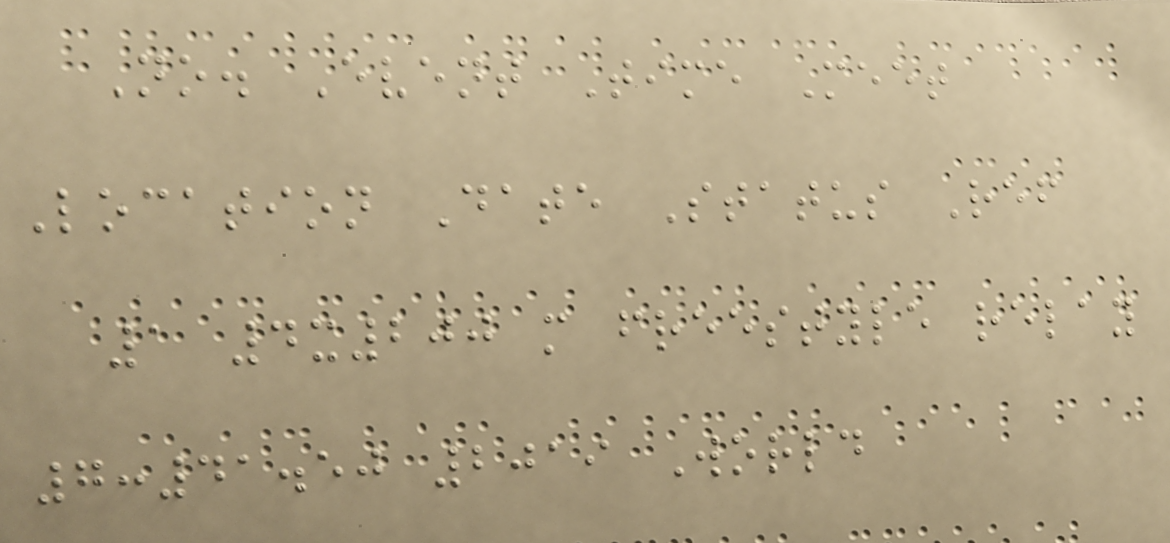No. Event Time Meet
Location Date Status Ref
1 4x200 m freestyle relay
7:41.50 2019 World
